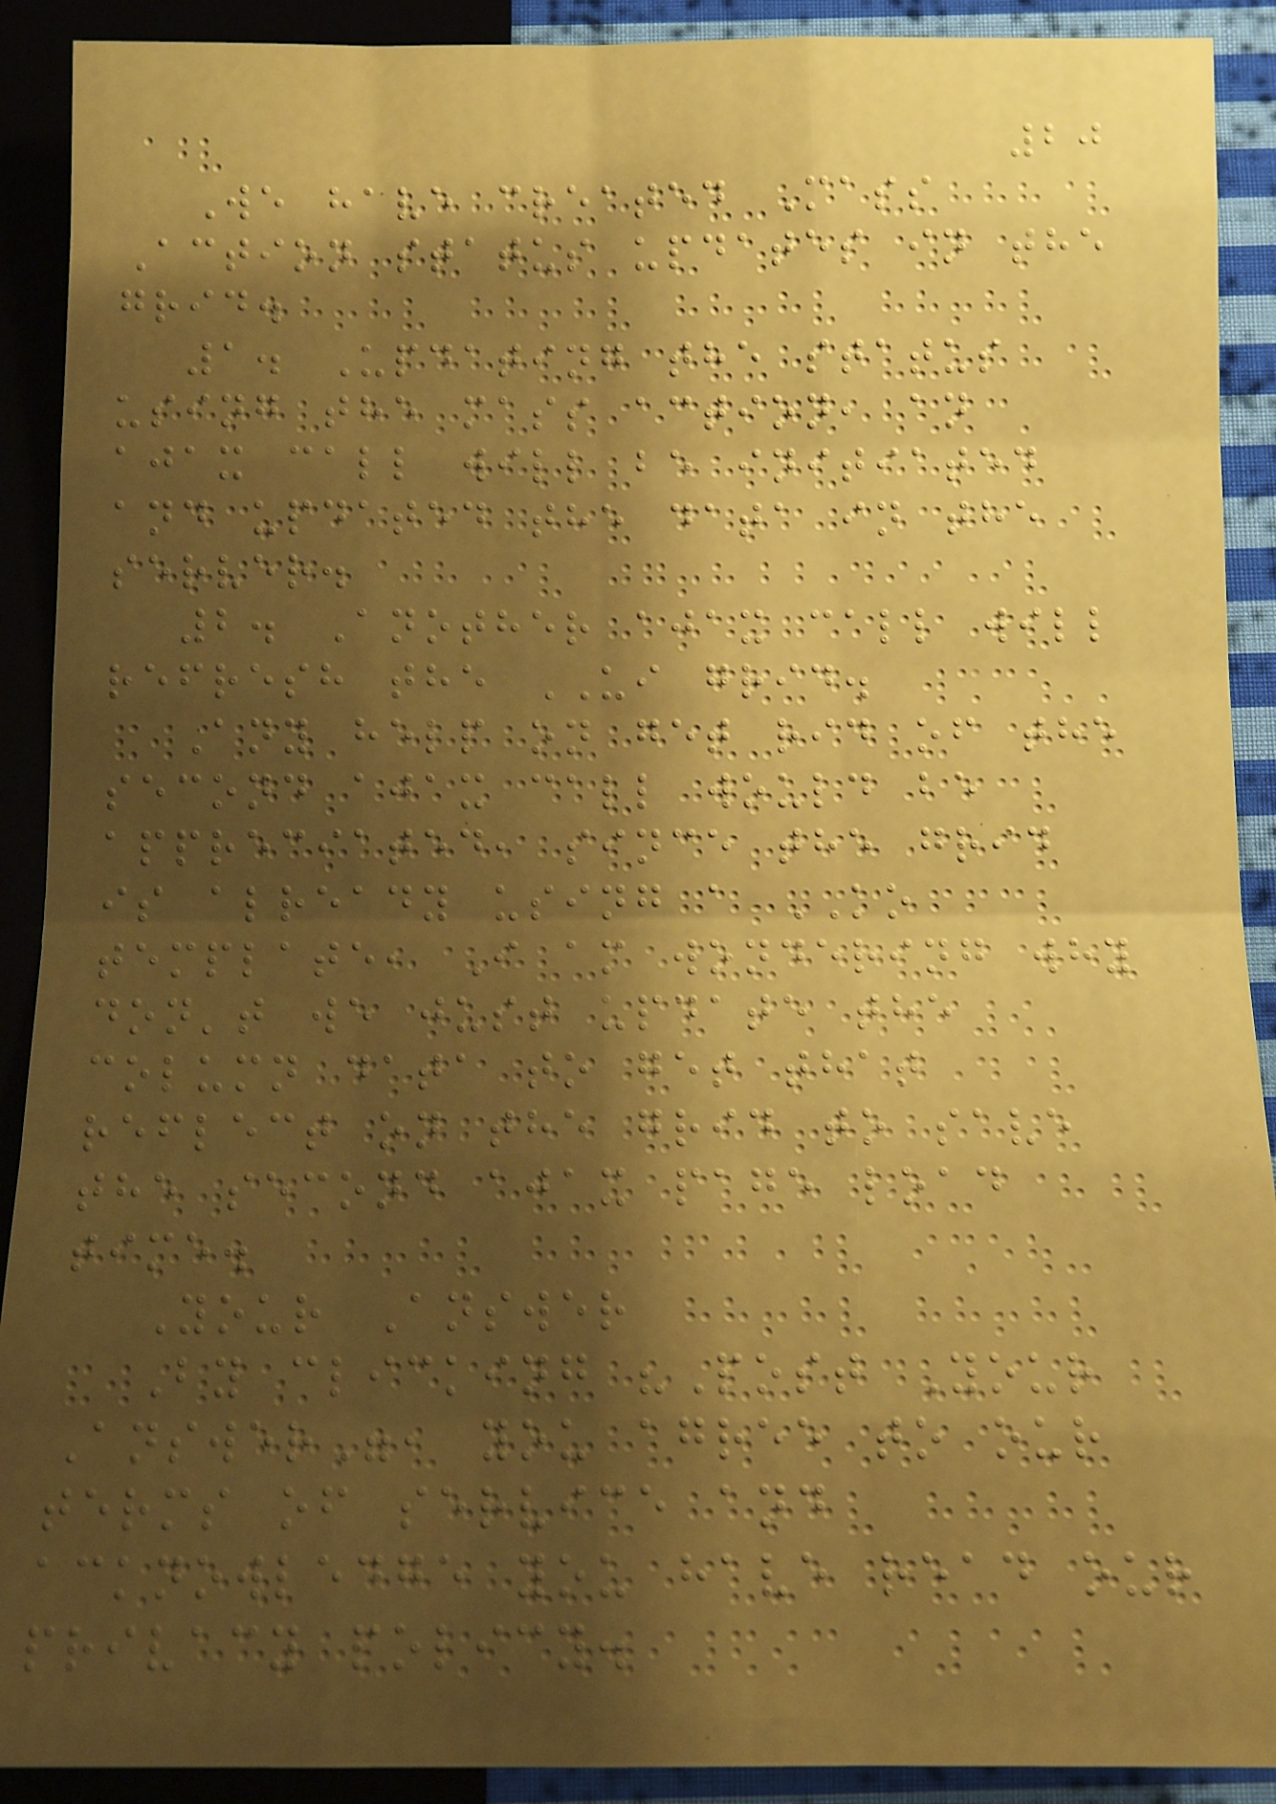20
We have created Mass
Action status updates in the
grid.
1. Updating the status
using the mass action, an
ajax call will be initiated
and updated the data in the
server.
2. Another ajax call will
refresh the UI grid.
Any help on get rid of the
second ajax call would be
appreciated, since the grid
is already using a KO
template, I am wondering why
don't we just update the
column data to get that
reflect on the grid to save
the second ajax page load
time.
Your Answer
By clicking "Post Your
Answer", you agree to our
terms of service and
acknowledge you have read our
privacy policy.
